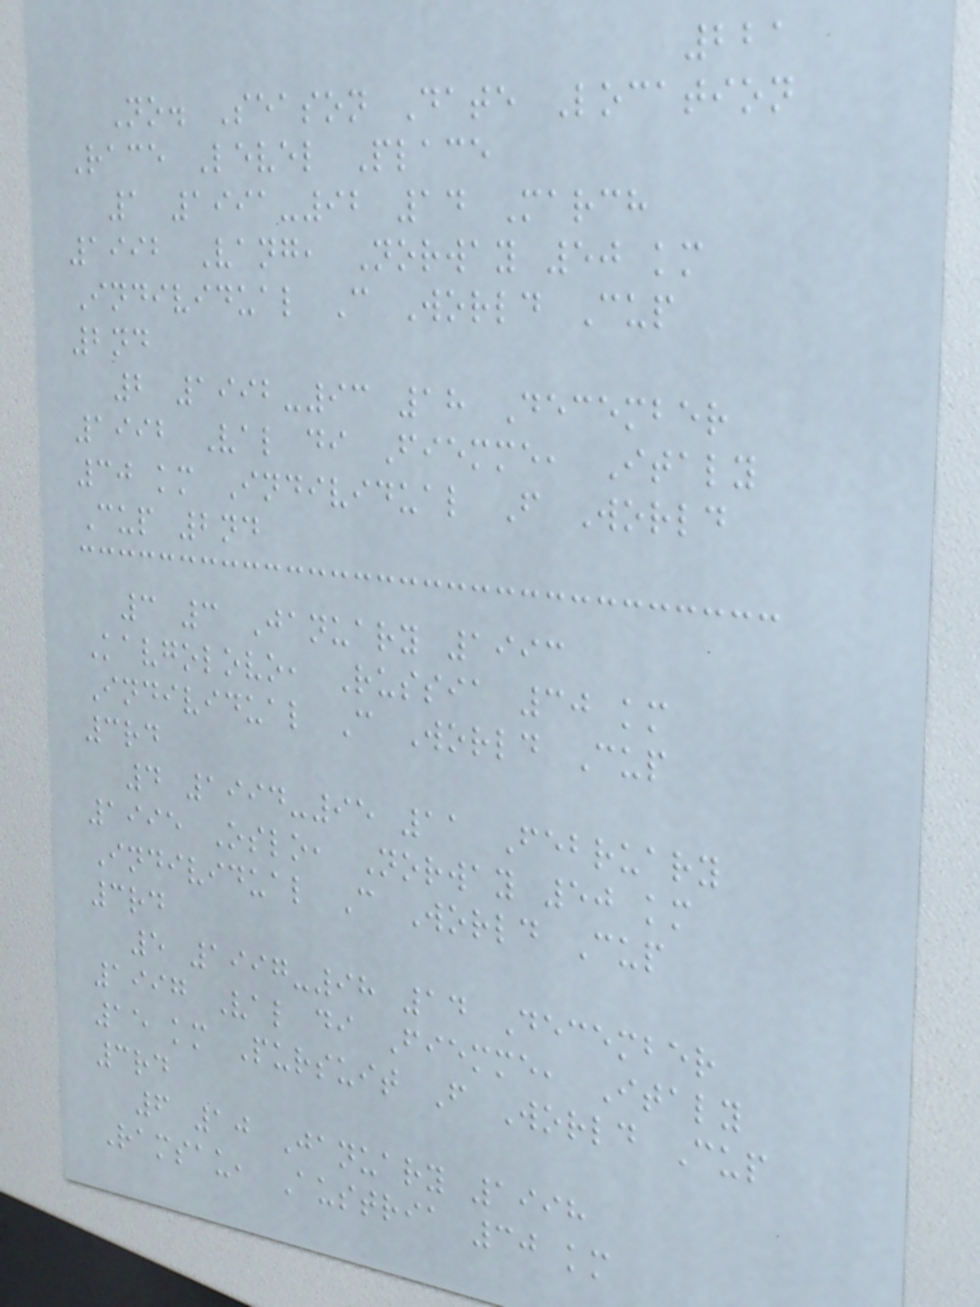221
No. Season Date Location
Race Level Place
1 1991-92 14 March
1992 Vang, Norway 50 km
Individual C World Cup
2nd
2 1992-93 18 December
1992 Val di Fiemme, Italy
30 km Individual F World
Cup 2nd
3 3 January 1993
Kavgolovo, Russia 30 km
Individual C World Cup
3rd
4 1994-95 11 February
1995 Oslo, Norway 50 km
Individual C World Cup
3rd
5 1997-98 14 December
1997 Val di Fiemme, Italy
15 km Pursuit F World Cup
3rd
6 10 January 1998
Ramsau, Austria 30 km
